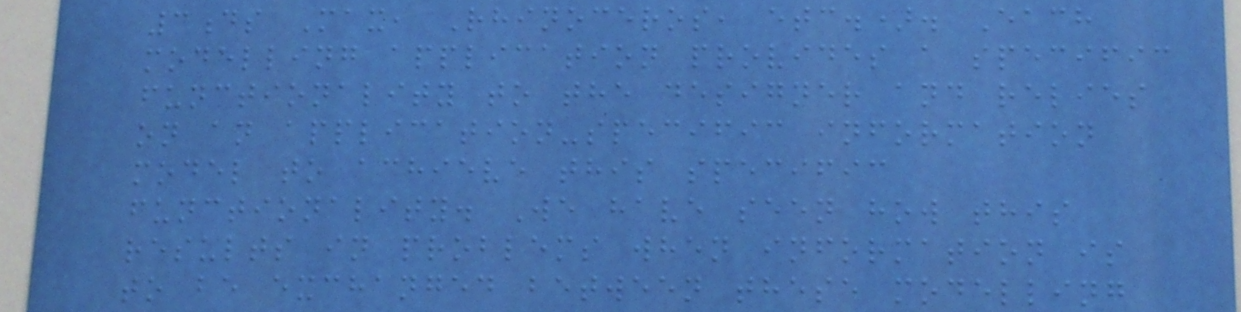3ds Max, Rhinoceros, etc.). Each
modelling application provides a specific
functionality to the designer and relies
on an application-specific information
model to achieve this specific
functionality. We have seen how this
results in problems when information is
to be exchanged between these modelling
